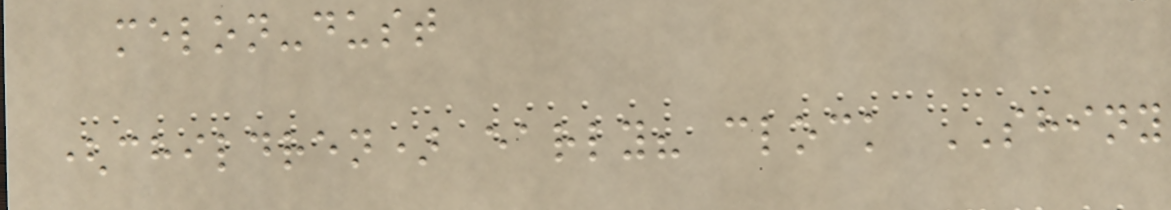melon-dust
(children) early? clock SHINY
